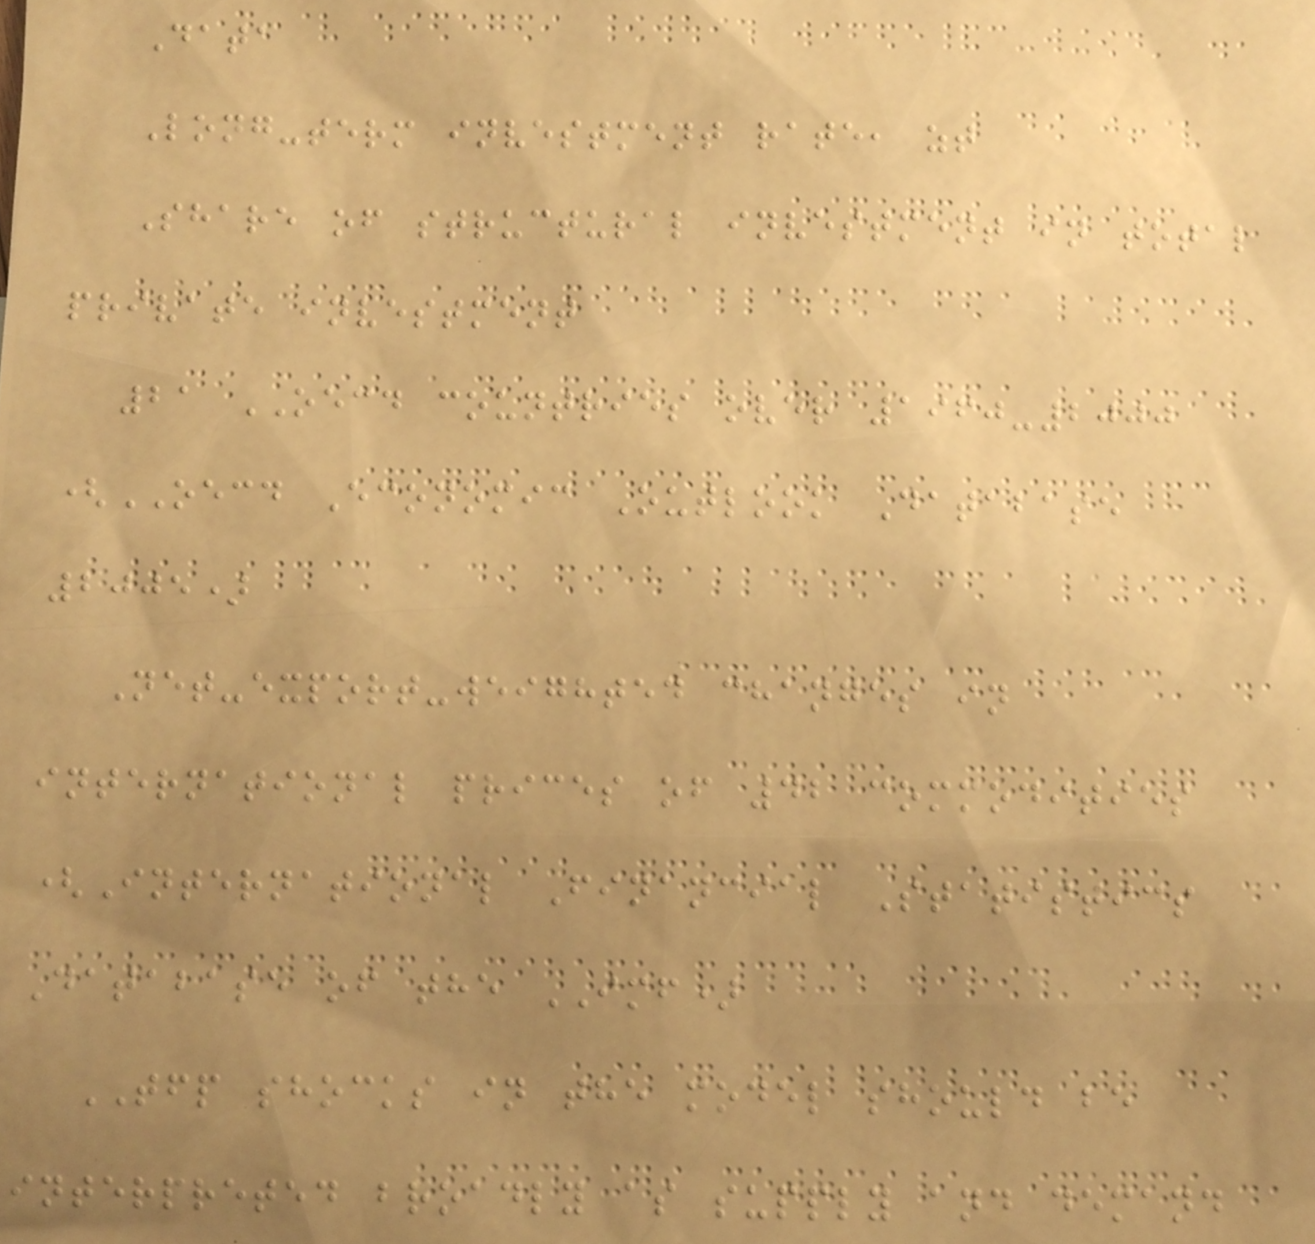Data
Long-term investment rate, zt
Share of structural investment in total
private investment
21 OECD countries over 1960-2000
(OECD Economic Outlook Database
2005)
Net-export-weighted changes in
international prices of 42 commodities
(International Financial Statistics
Database of the IMF)
TFP shocks in the model should be
interpreted broadly as supply and demand
